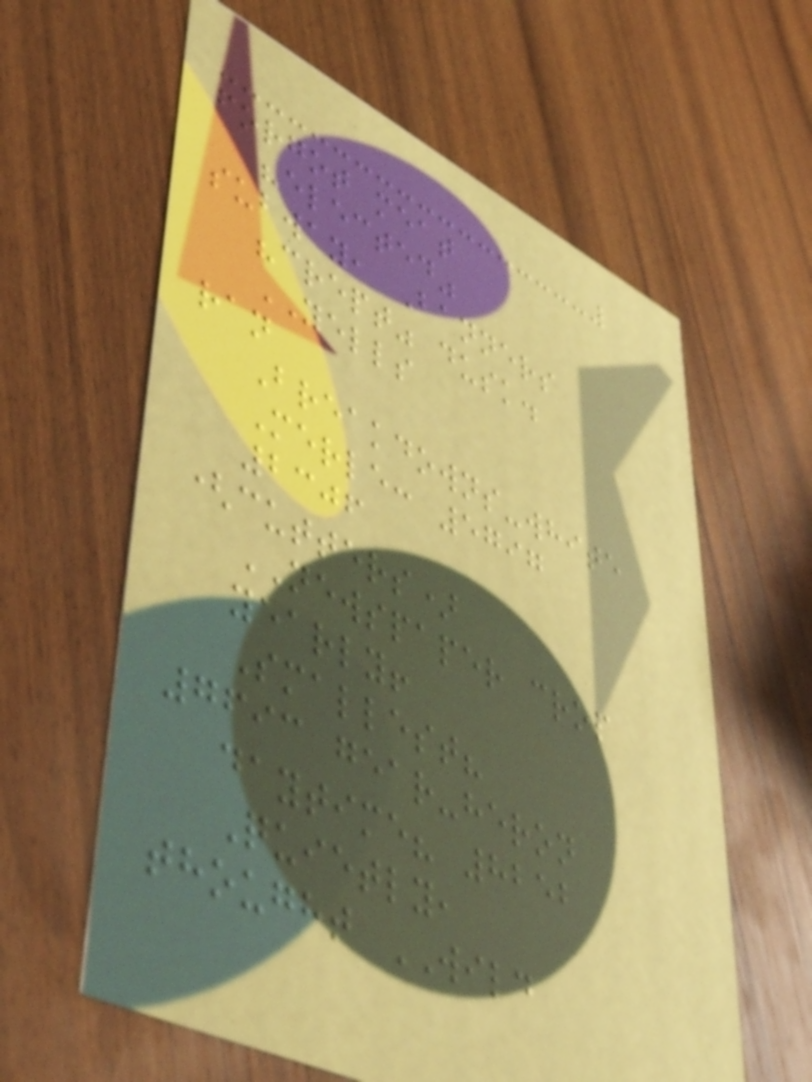forgot meat
"elected"
subway, Banners
"crept" dusk.
YELLS
ran
Breakdowns-white
Merle: 5797
2306
(cutters)
NEWSPAPER crop
yearly!
Smallest?
7693 gear-heron
daytime? 8252
Quietly,
thought WILD
